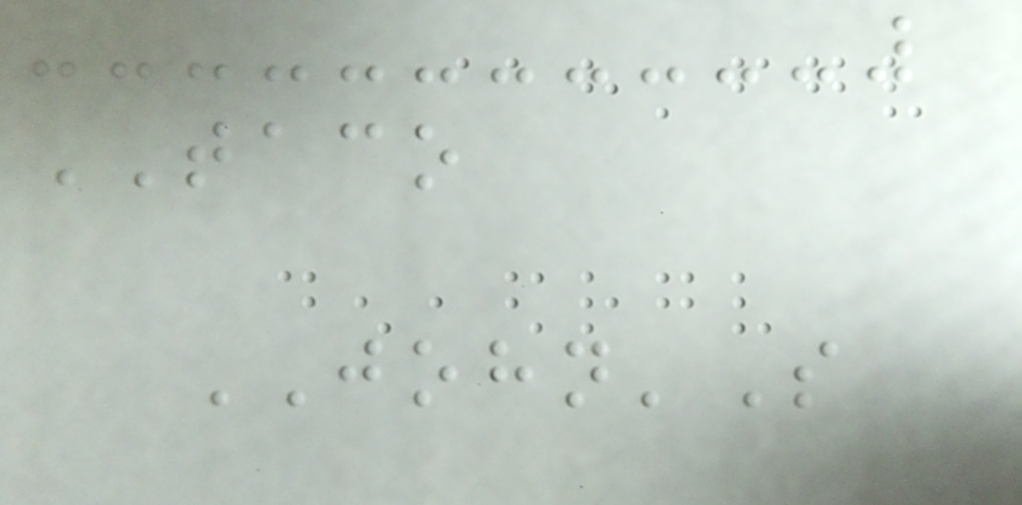TACO
JOHN'S
